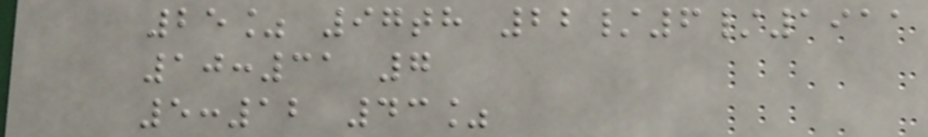25% 97th 22/6/1911
10:31 7
5:12 43%
